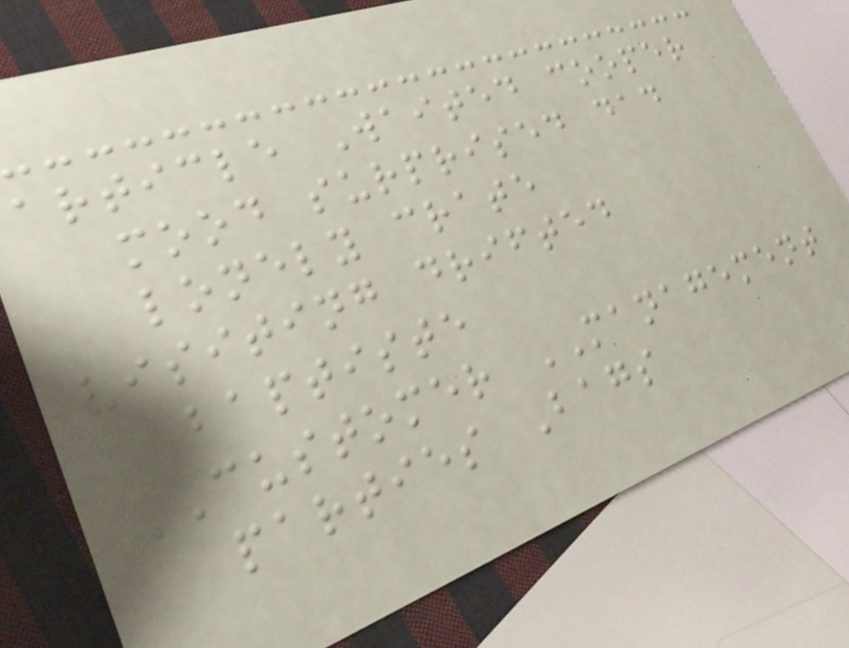article Waited cooper
mood surprised dad
lonely crate
visiting drifted
baptiste
CUSTOMER MANAGEMENT
parties Bags
